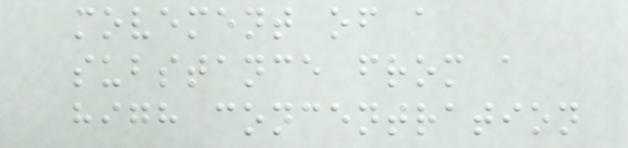movement of a
substance from a
high concentration
